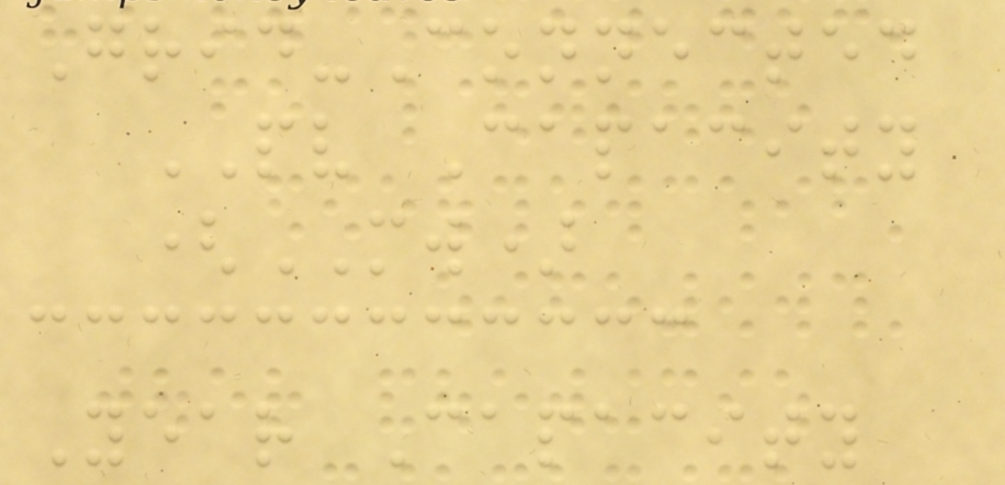Grid-Connected
PV Capacity
(MW)
Year Capacity
